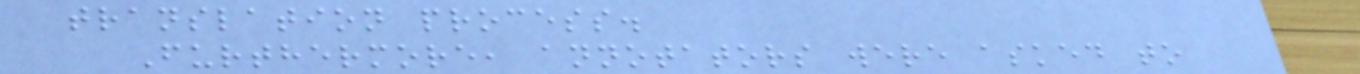translation process.
Furthermore, annotators were asked to
